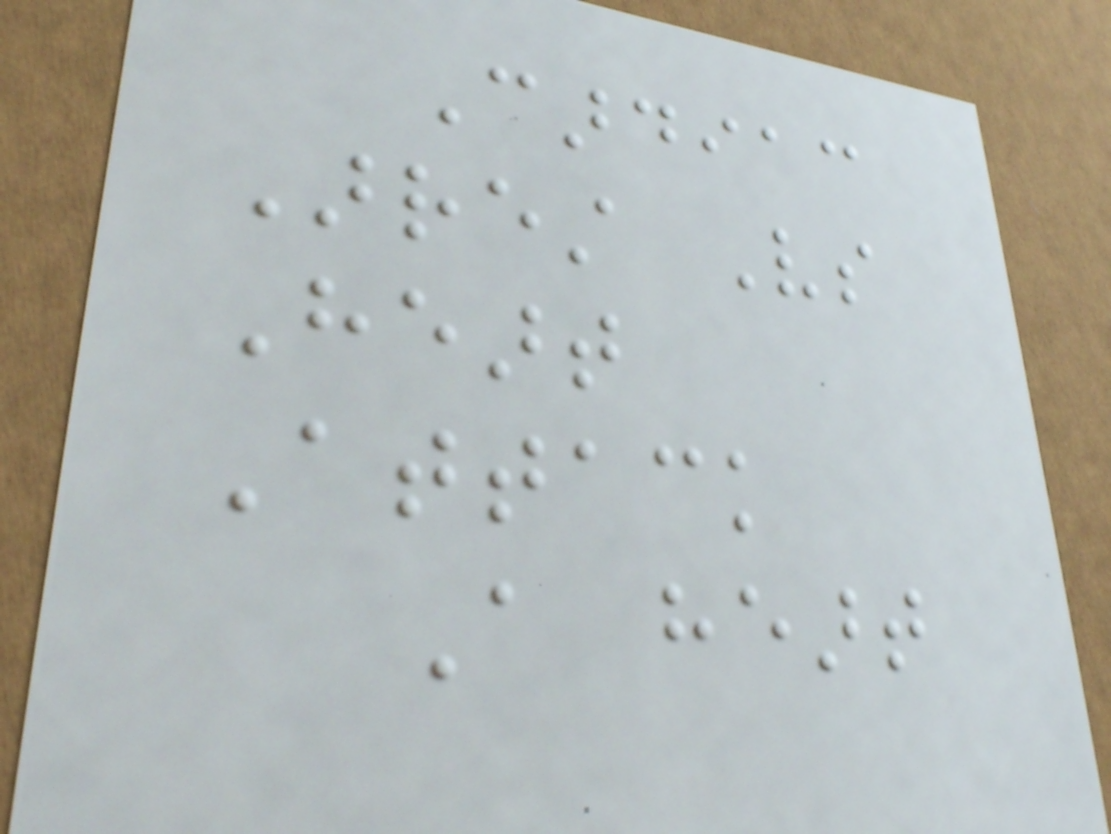Cardiac
Arrest Vs
Heart
Attack
A heart
